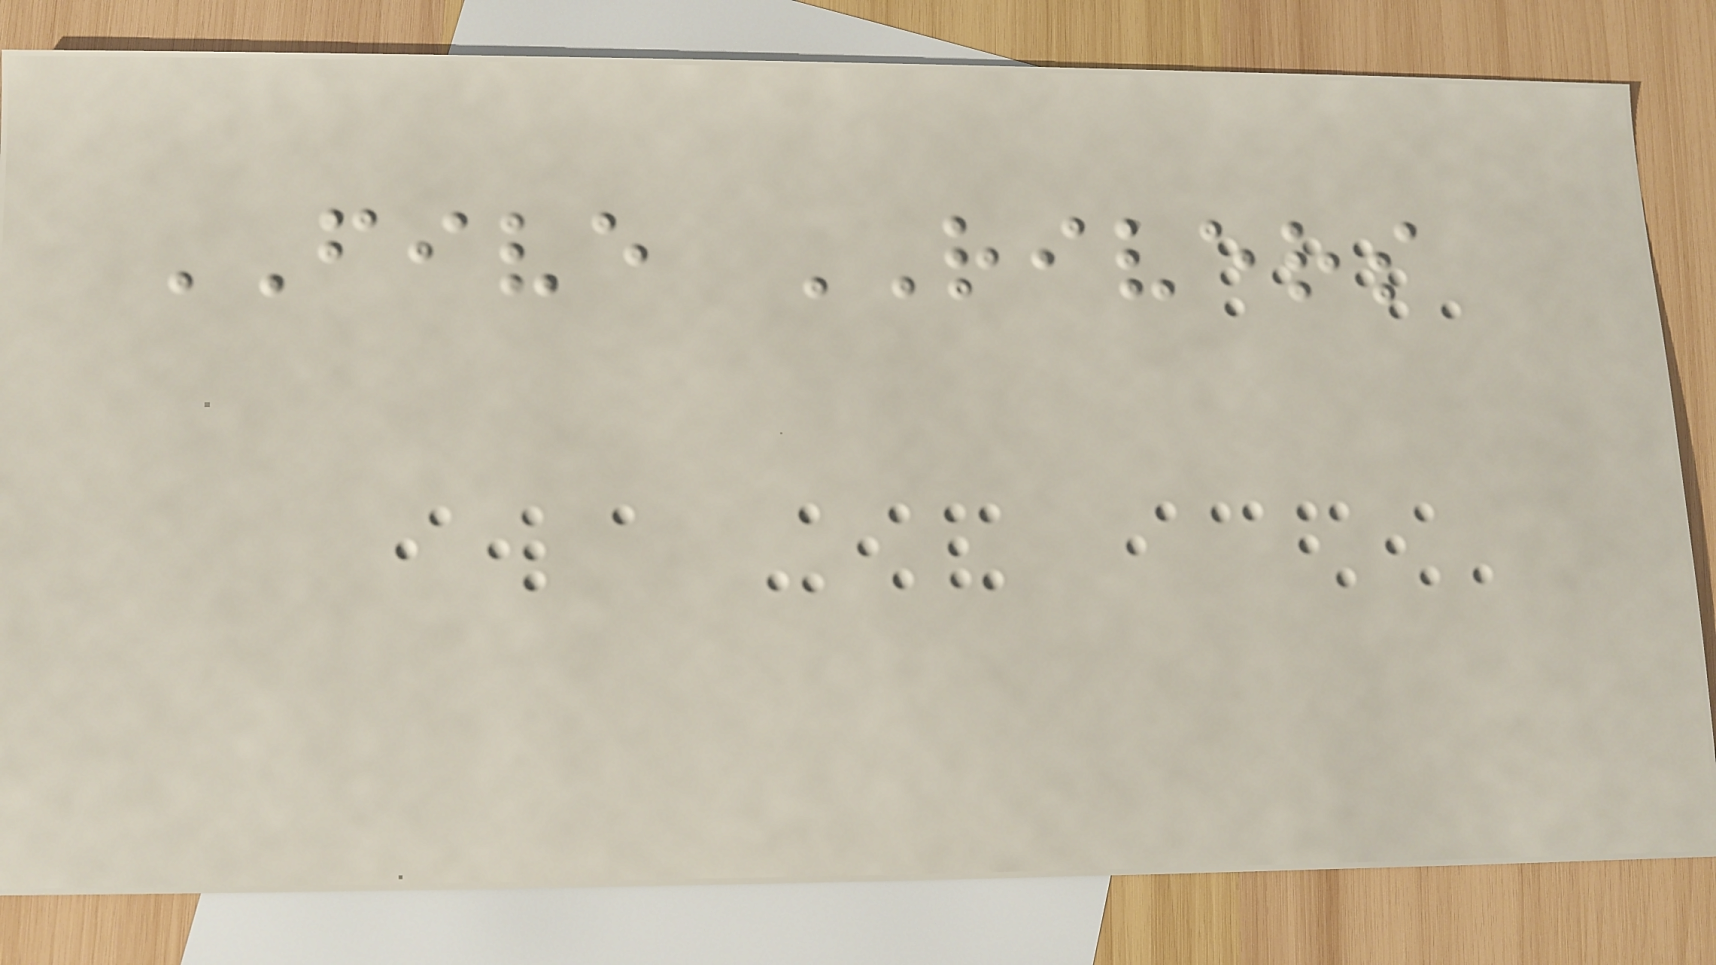FIVE RIVERS
